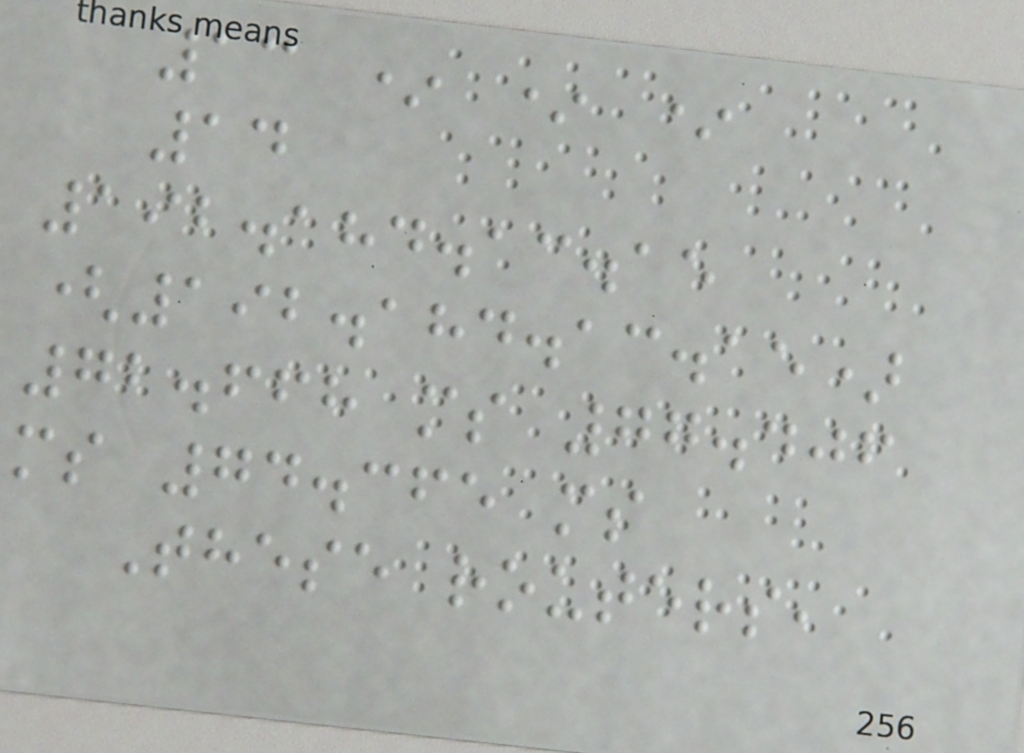13 * * *
14
192.184.13.15
(192.184.13.15)
72.668 ms 77.406
ms 74.365 ms
These routers,
